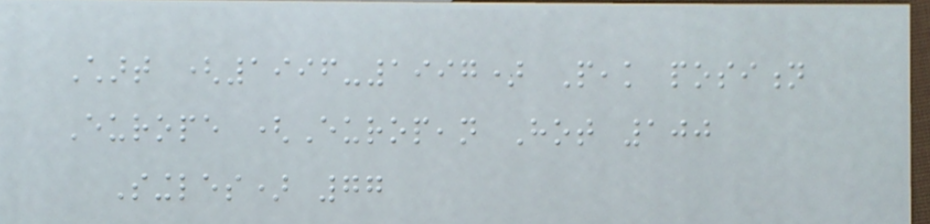Chart (1996-1997) Peak position
Europe (European Hot 100
Singles) 77
